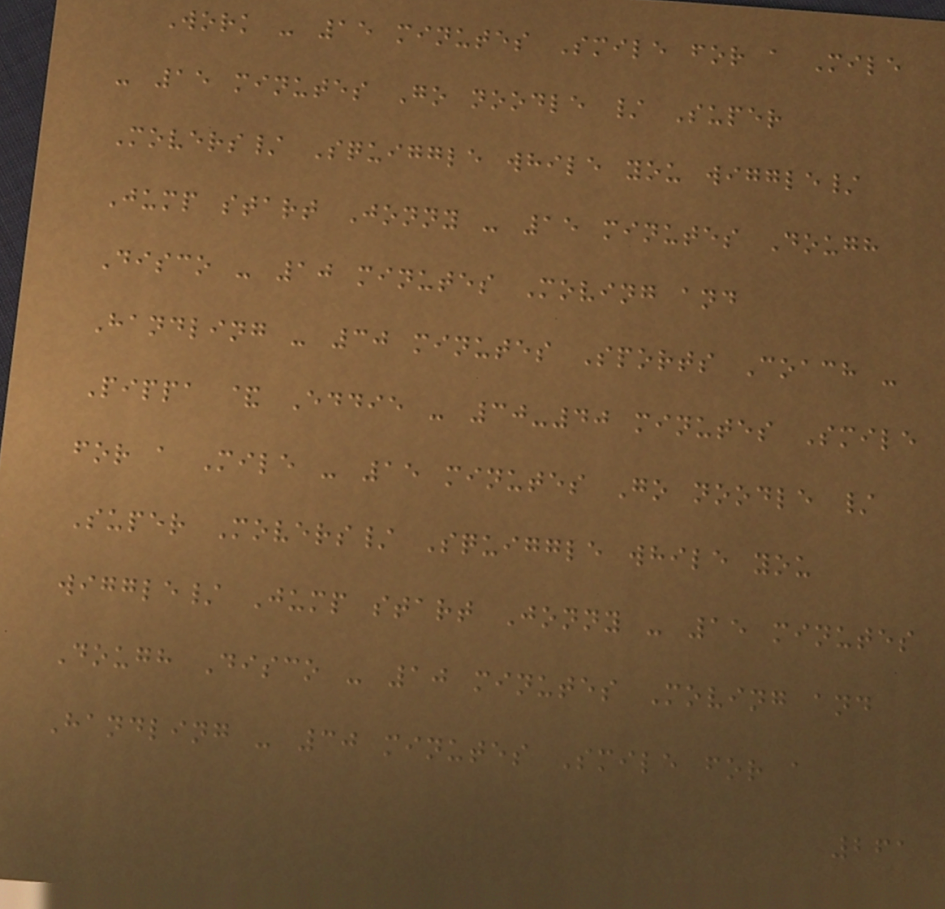Work - 15 minutes Smile for a Mile
- 15 minutes Go noodle / Super
Movers/ Squiggle while you wiggle/
Jump start Jonny - 15 minutes Dough
Disco - 10 minutes Moving and
Handling - 30 minutes Sports Coach -
Pippa & Eddie - 30-40 minutes Smile
for a Mile - 15 minutes Go noodle /
Super Movers/ Squiggle while you
wiggle/ Jump start Jonny - 15 minutes
Dough Disco - 10 minutes Moving and
Handling - 30 minutes Smile for a
261
